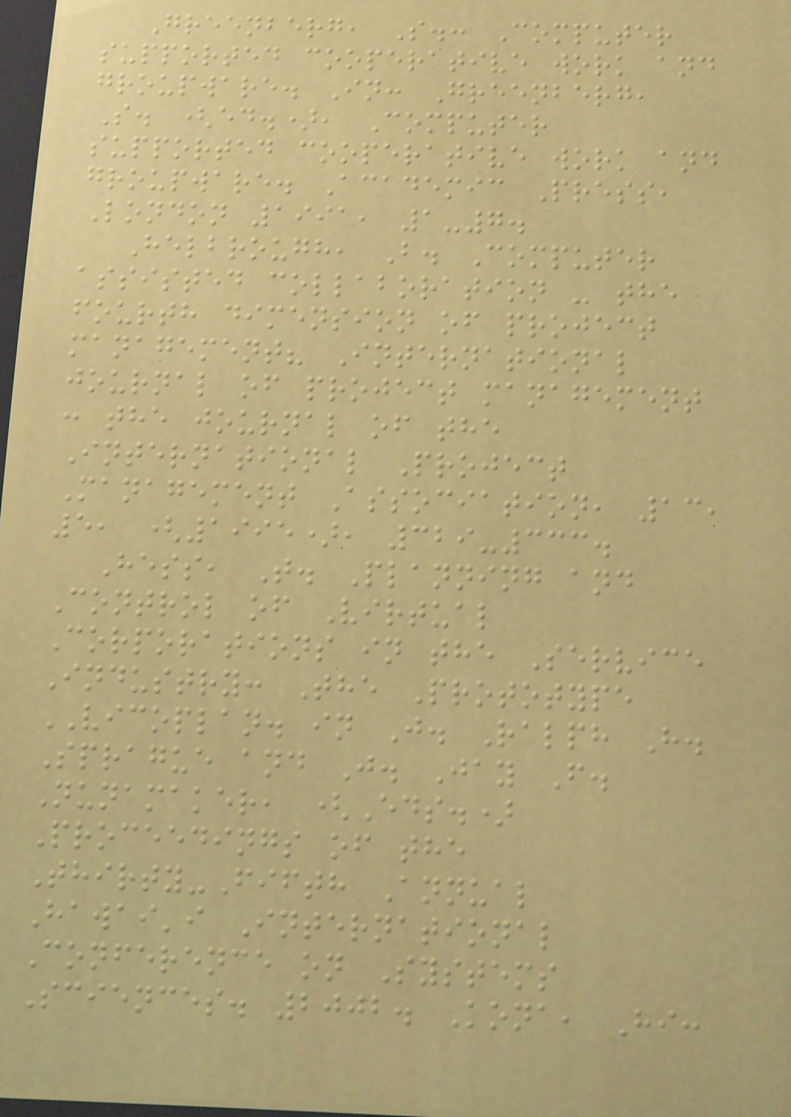Greenberg, S.: Computer
supported cooperative work and
groupware. In: Greenberg,
S. (ed.), Computer
supported cooperative work and
groupware. Academic Press,
London 1991, 1-7.
Helbrough, B. Computer
assisted collaboration - the
fourth dimension of project
management? International
journal of project management
: the journal of the
International Project
Management Association, 13,
5, (1995), 329-333.
Hess, T. Planning and
Control of Virtual
Corporations in the Service
Industry: The Prototype
VICOPLAN. in J. Ralph H.
Sprague and J. Jay F.
Nunamaker, (Eds.)
Proceedings of the
Thirty-Fifth Annual
Hawai'i International
Conference on Systems
Sciences. 2002. Kona, Hi:
